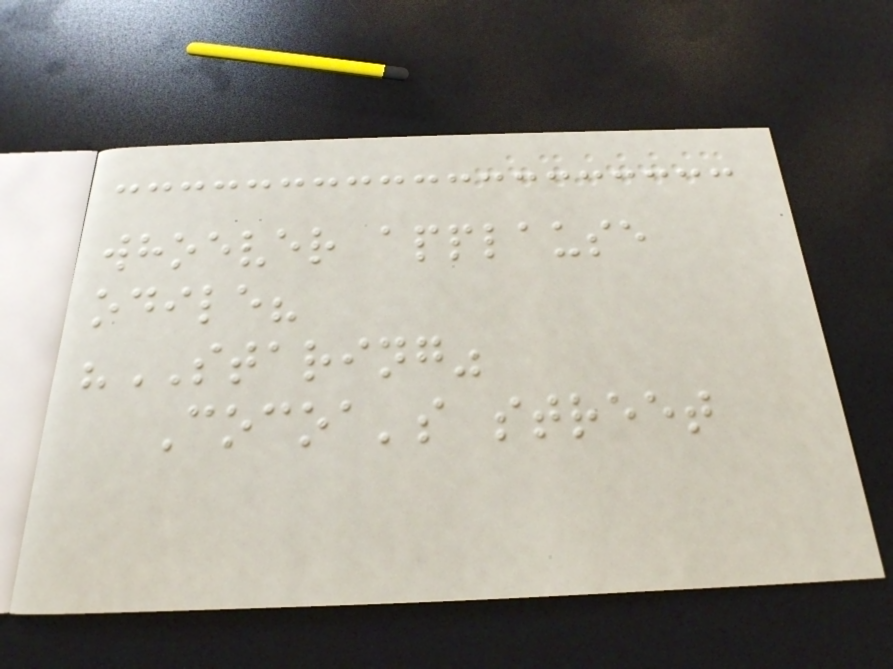whoever applause
odile?
"STARING"
Cocoa's street
